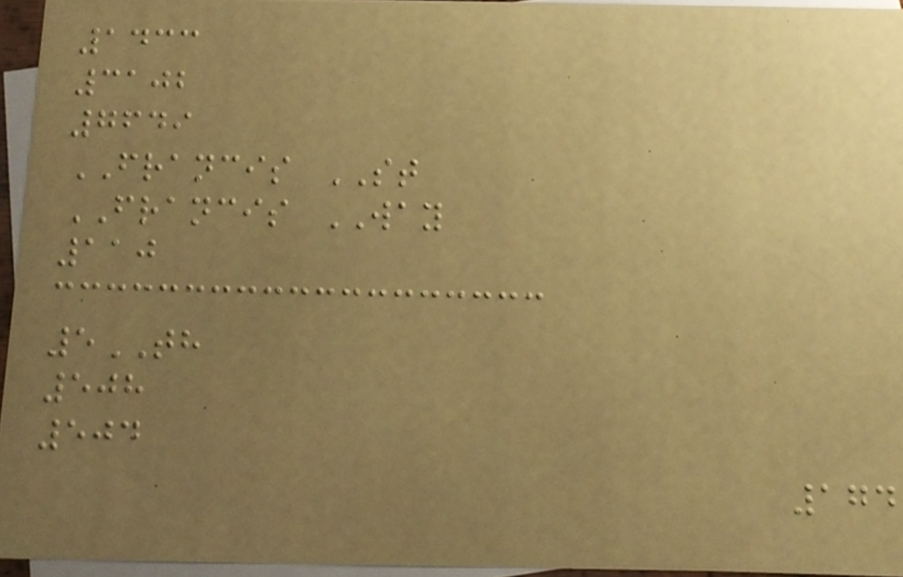1433
3102
7649
FRANCIS ST
FRANCIS WAY
110
5TH
508
504
174
